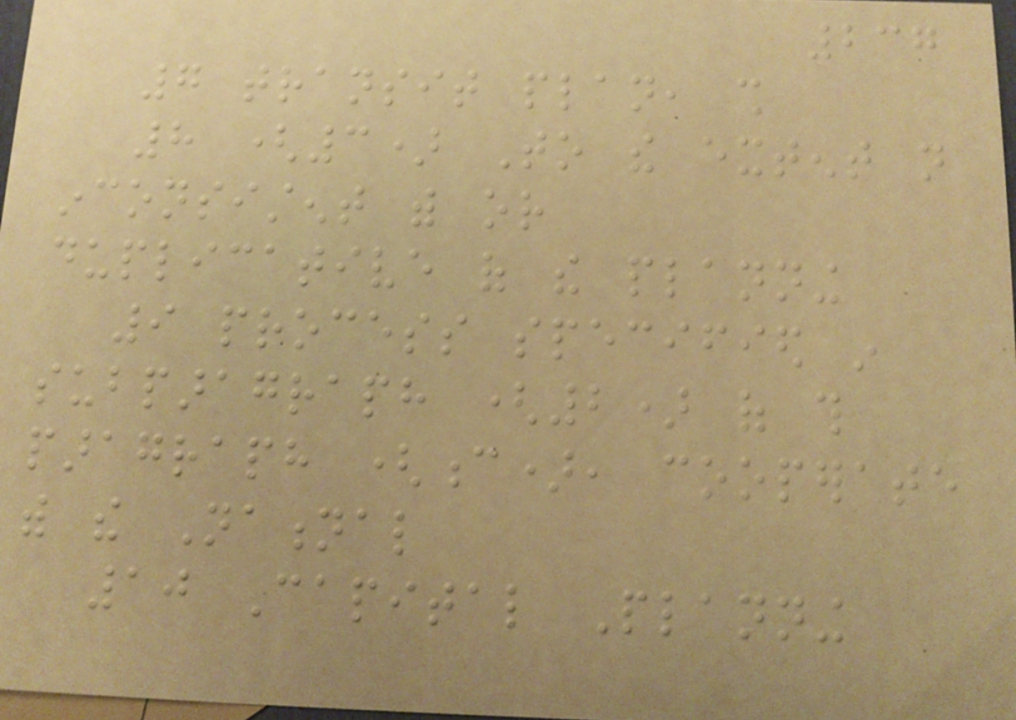237
7 transit plan, shall
8 (3) To the extent not
inconsistent with or
duplicative of the planning
9 process specified in
subparagraph (2) of this
paragraph (c), cooperate
with the National
10 Capital Planning
